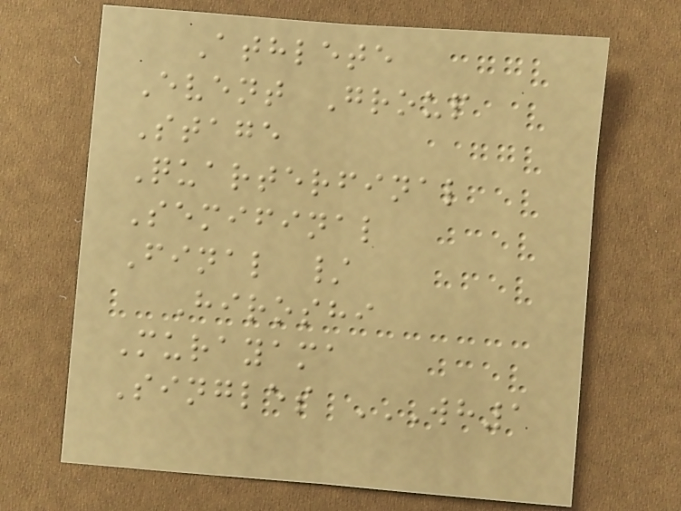Athlete
Event Group
Stage
Quarterfinal
Semifinal
Final /
Hiroshi
Murayama
Singles WH1
